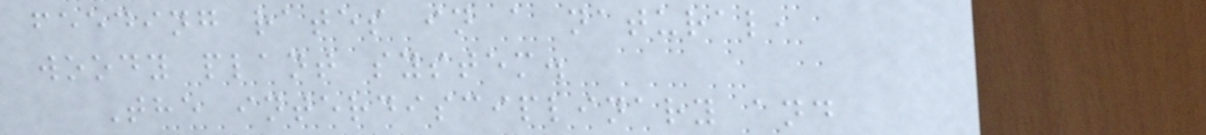feeding rates in a natural,
woody plant system.
The interdisciplinary and
